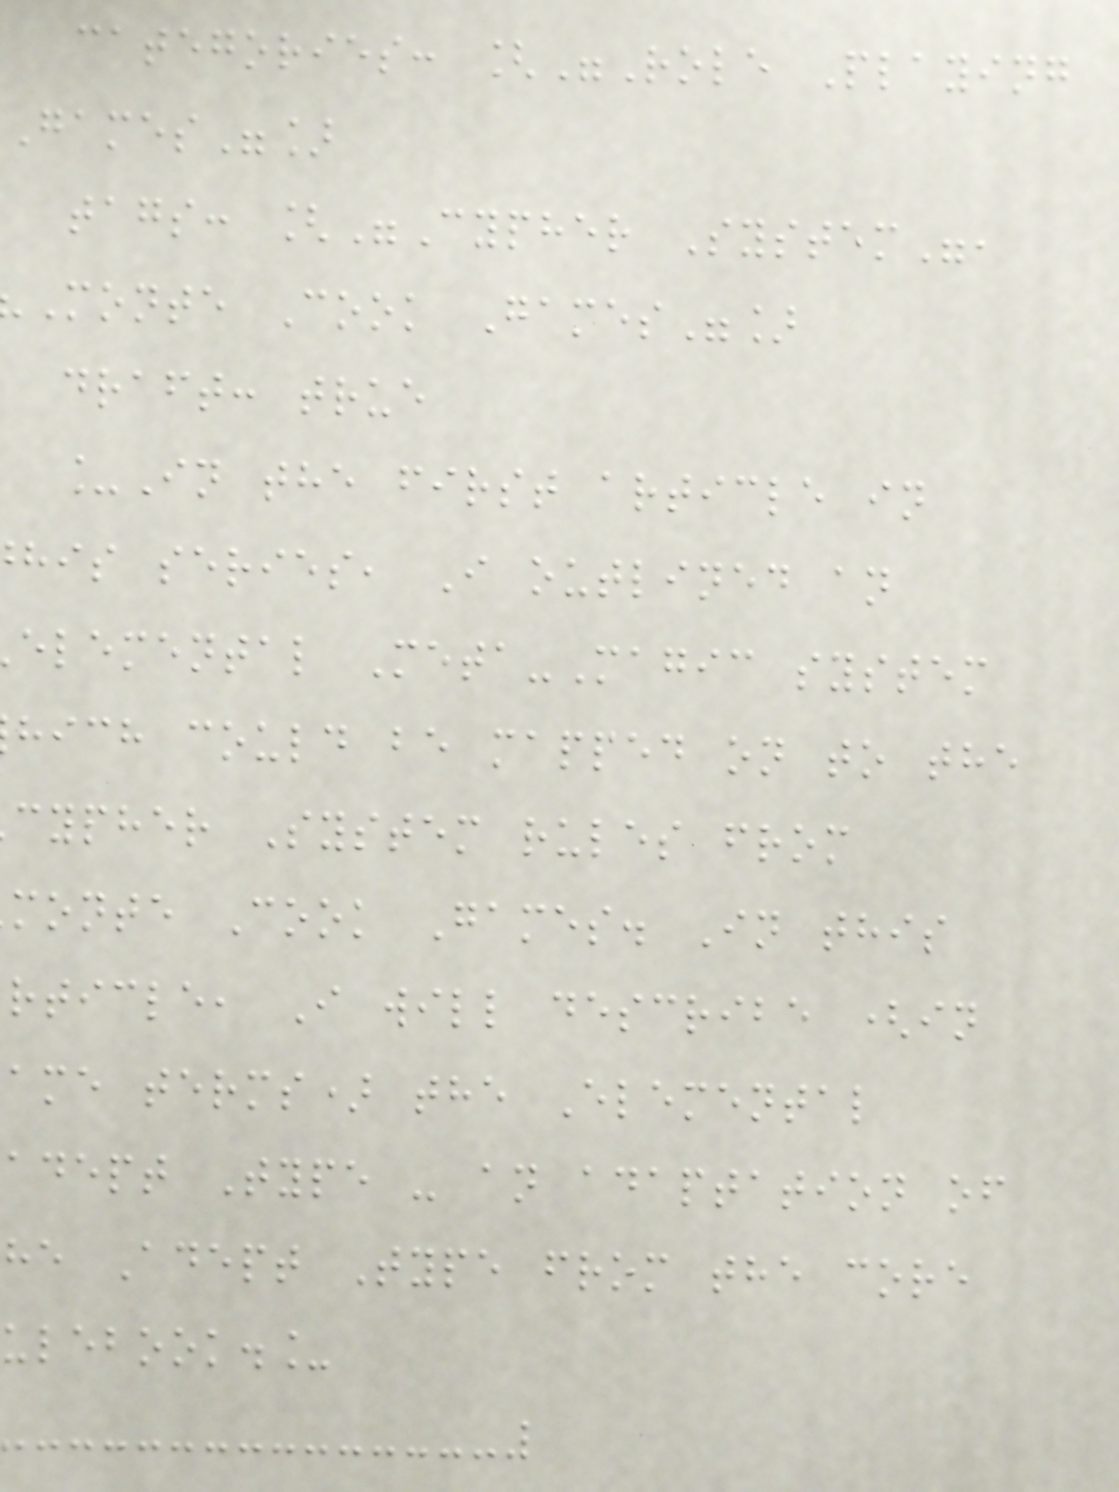categories: ["Role Playing
Games"]
tags: ["Cypher System",
Monte Cook Games"]
draft: true
_In the first article in
his series, I outlined an
elemental Meta-Magic system
hich could be mapped on to the
cypher System rules from
monte Cook Games. In this
rticle, I will describe (in
ame terms) the Elemental
adept Type - an adaptation of
he Adept Type from the core
ulebook._
